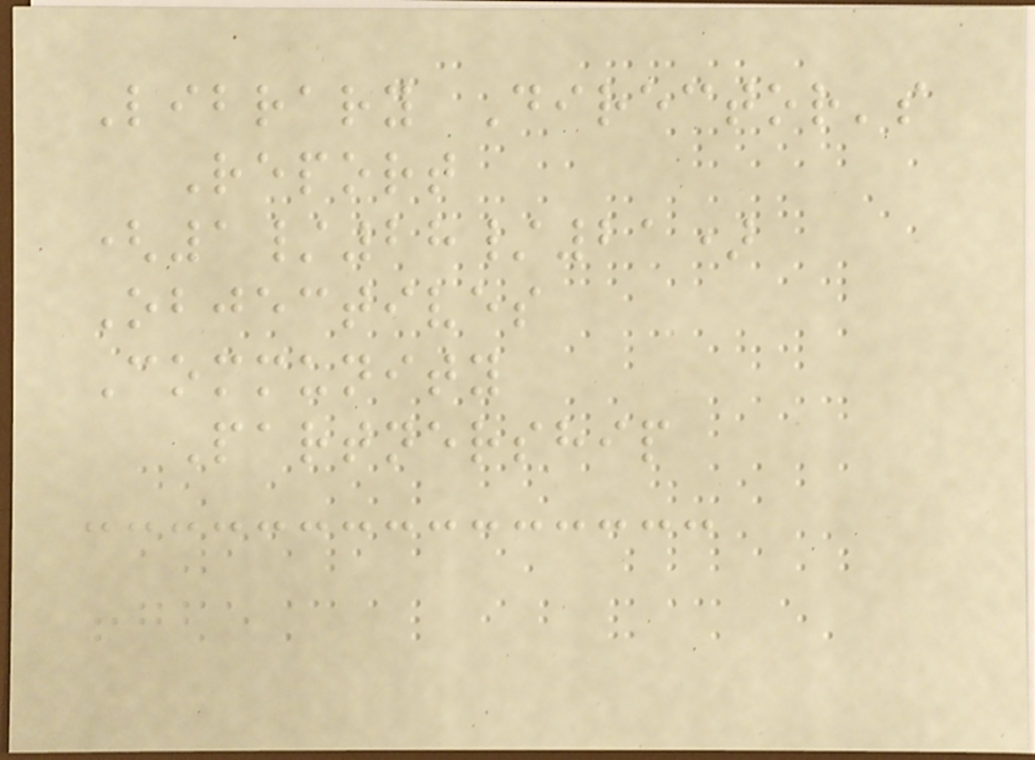Library Director's
Report
(1/28/21)
Objectives
Community
Partnership
